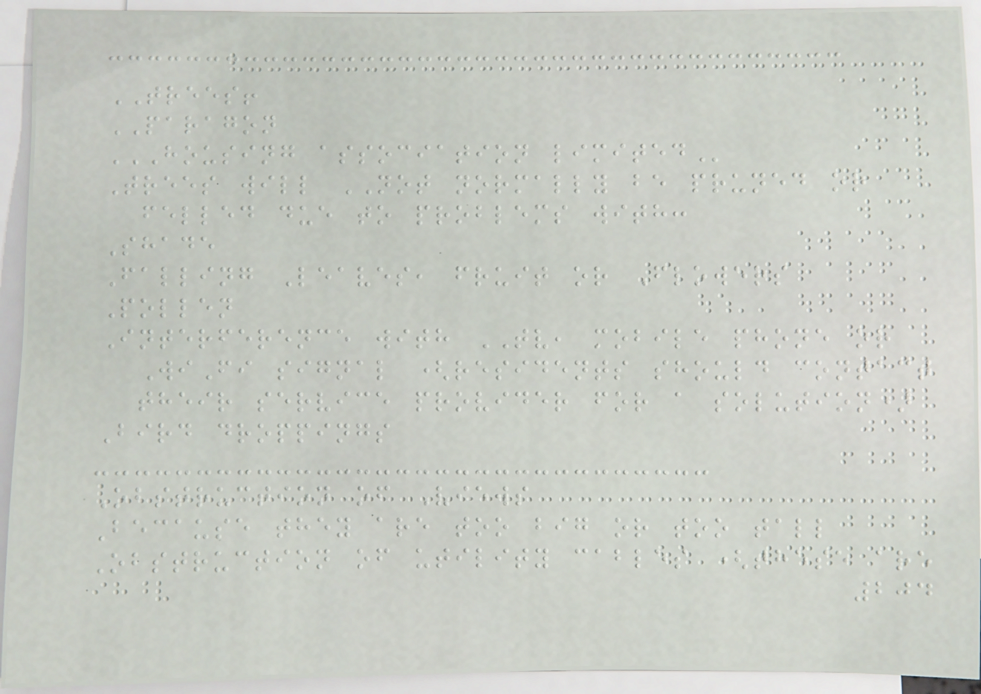TREES!
PARAGON
HOUSING ASSOCIATION LIMITED
Trees will NOT normally be pruned or
felled due to problems with:
Shade
Falling Leaves, fruit or Flowers
Pollen
Interference with TV, mobile phone or
WiFi signal (residents should contact
their service provider for a solution)
Bird droppings
Obstruction of Views
Because they are too big or too tall
Obstruction of utility cables (these are
204
